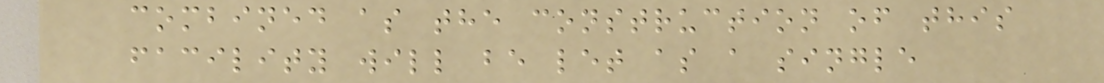combined as the construction of this
facility will be let as a single
